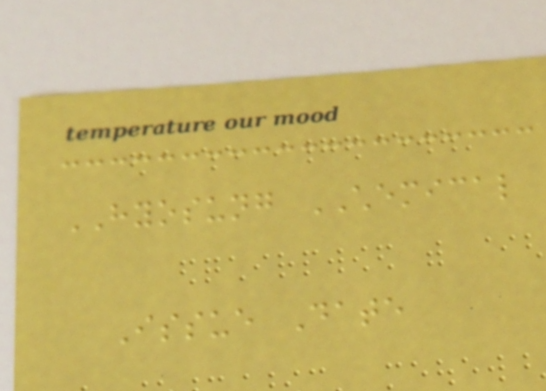HYOSUNG CHEMICAL
Issue Date
